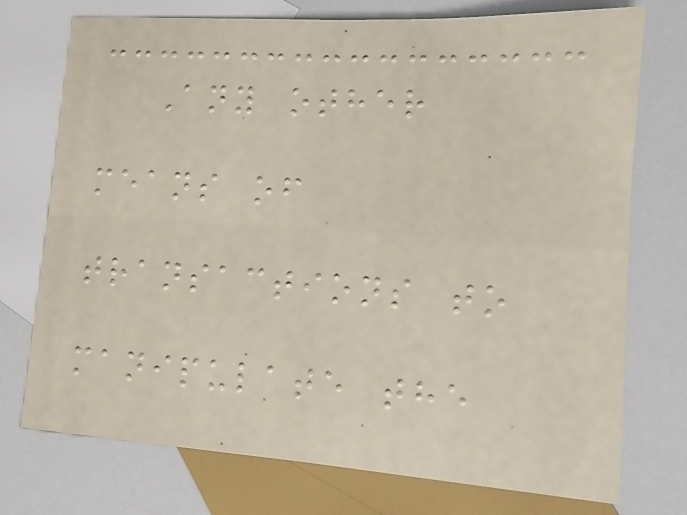Any other
means of
transactions to
manipulate the
